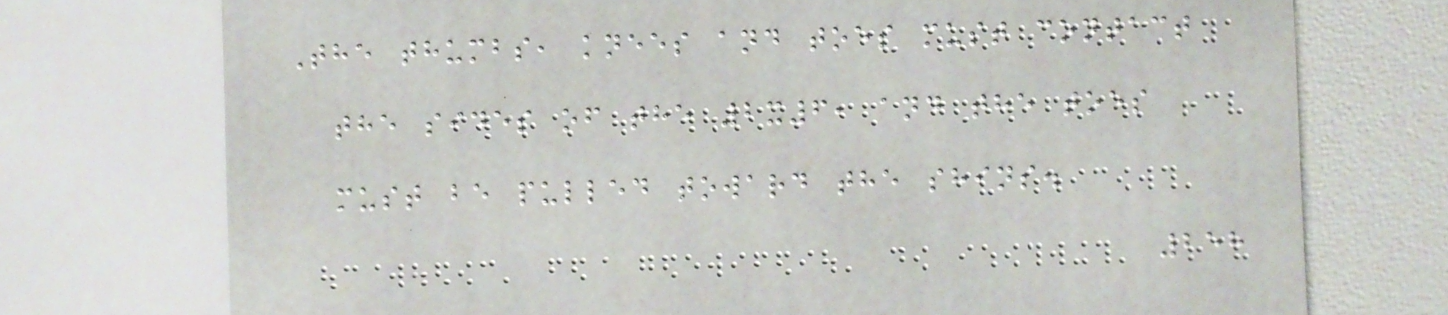The thumbs, knees and toes must contact
the sides of the 2x6, and the toes
must be pulled toward the shins.
258
